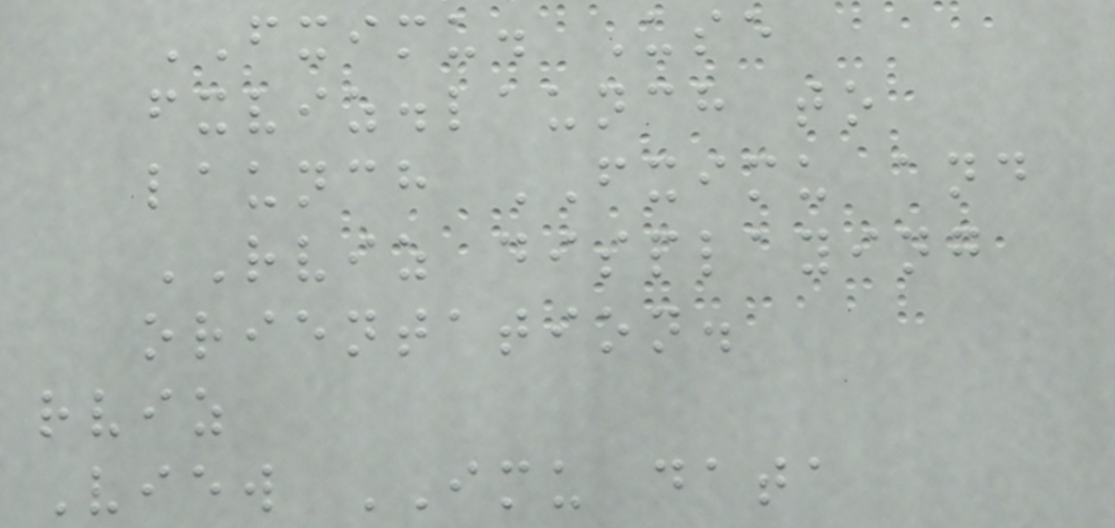FXIMU. Use
fxviz.launch to
launch FXIMU and
RVIZ displaying
orientation.
rviz
View IMU data
